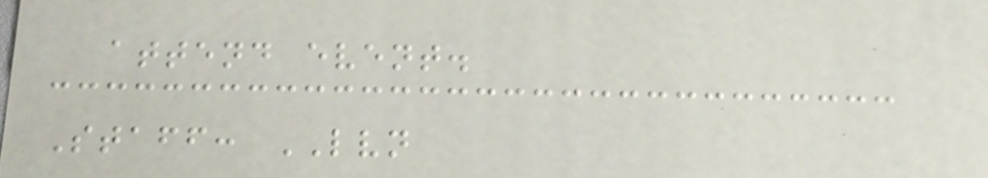attend event.
Staff: LVN
